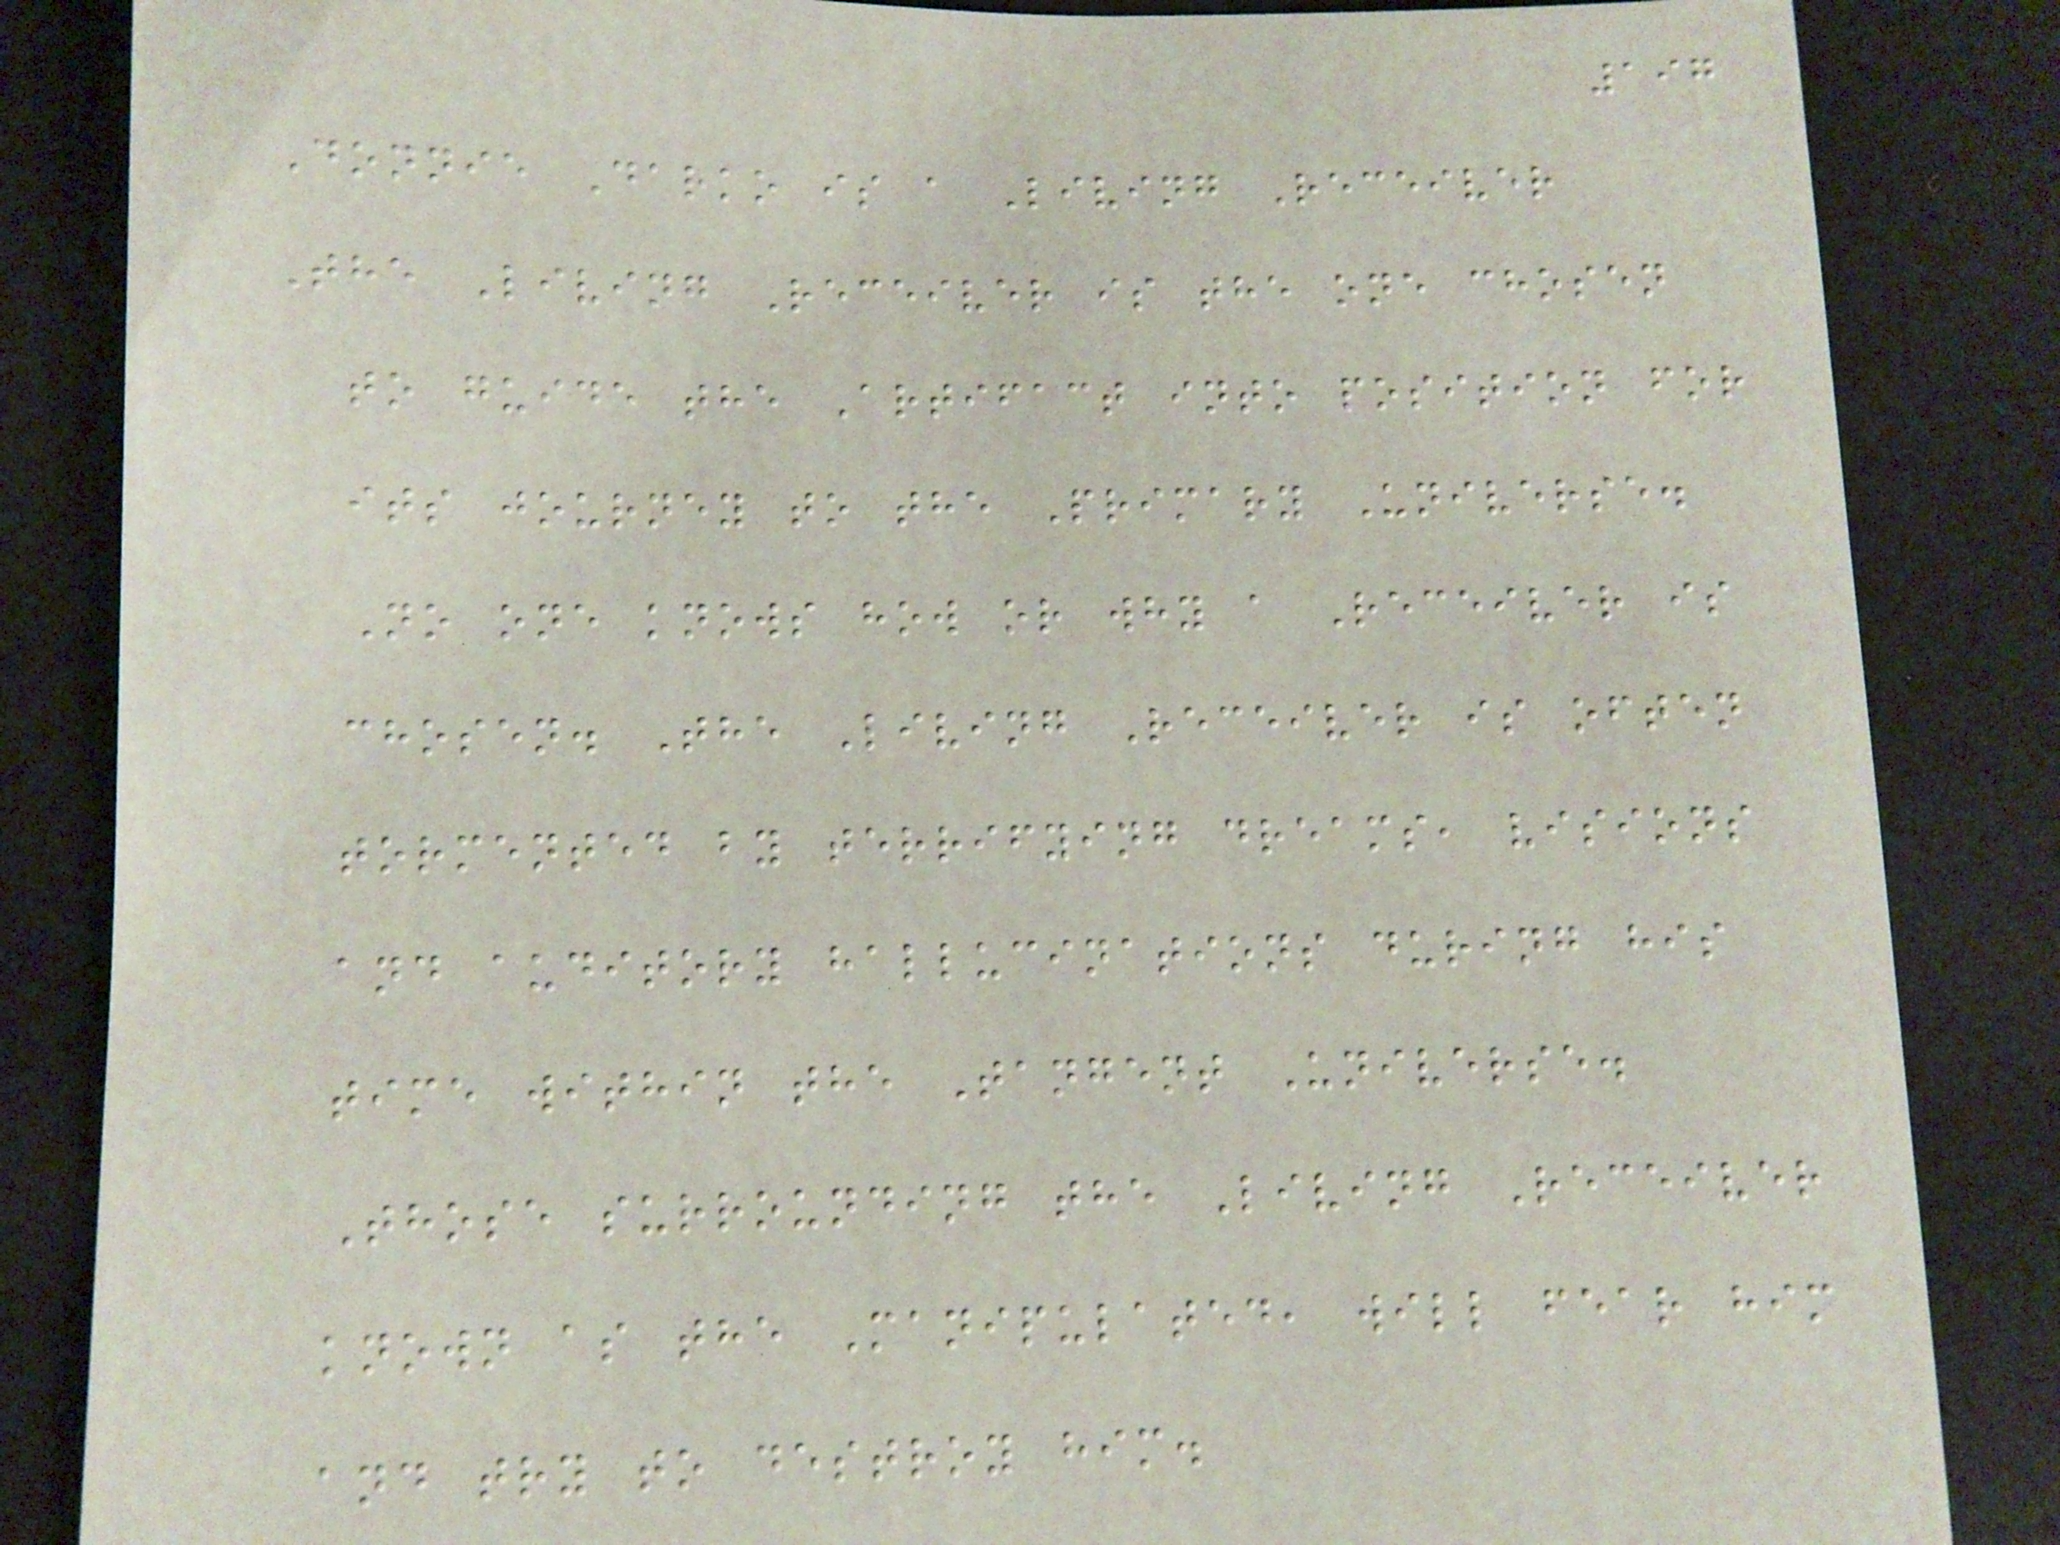197
Donnie Darko is a Living Receiver
The Living Receiver is the one chosen
to guide the Artifact into position for
its journey to the Primary Universe.
No one knows how or why a Receiver is
chosen. The Living Receiver is often
tormented by terrifying dreams, visions
and auditory hallucinations during his
time within the Tangent Universe.
Those surrounding the Living Receiver
known as the Manipulated, will fear him
and try to destroy him.
